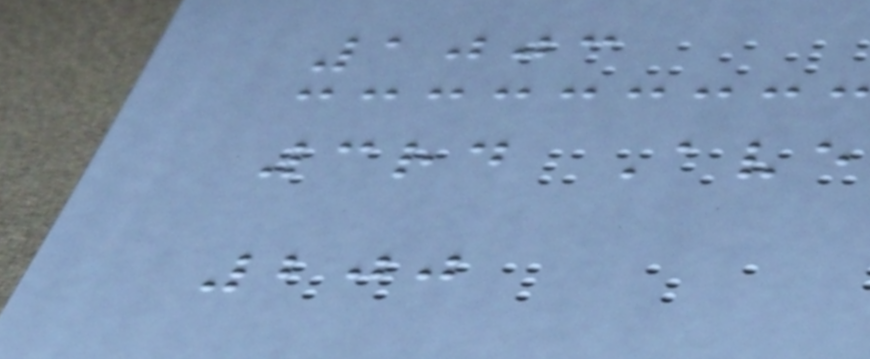1003
3rd Ave
200
